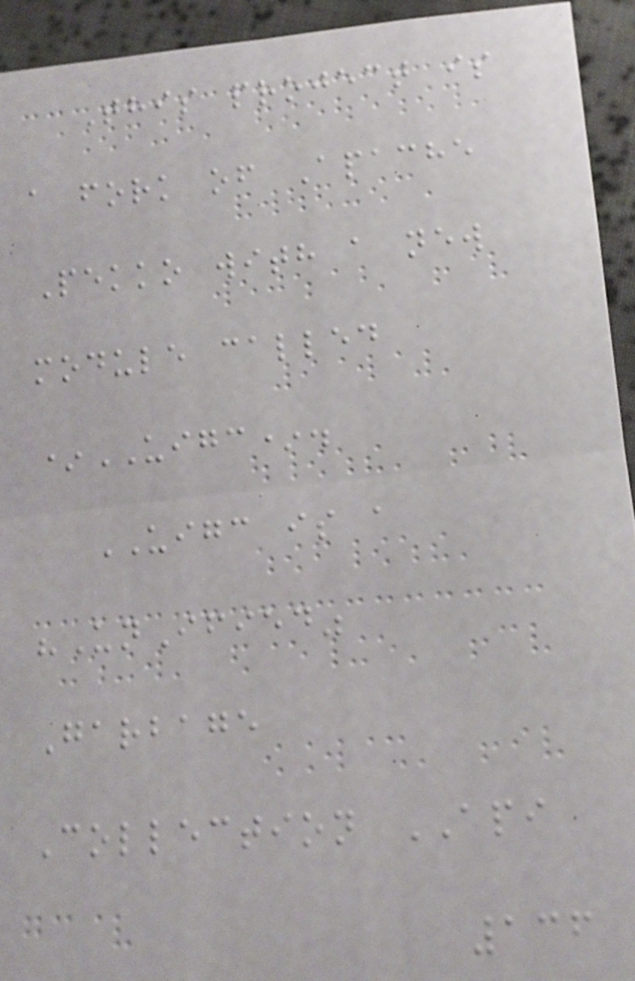This project is
a fork of Apache
Pekko with a new
module called
*UIGC*.
UIGC is a
"UnIfied"
Garbage
Collection API
136
